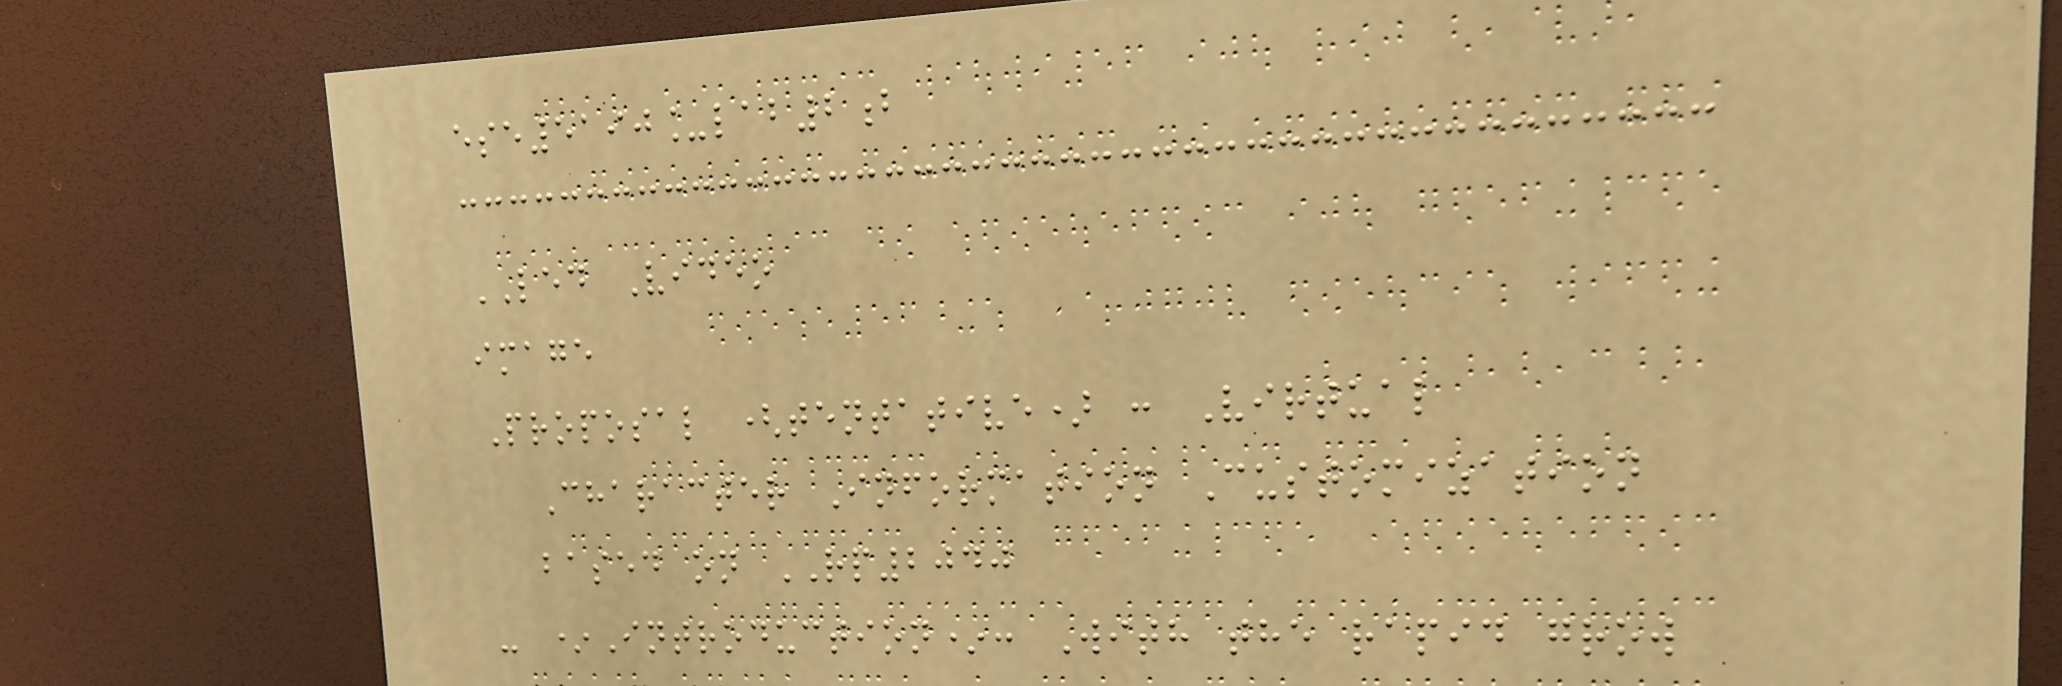ese5190_lab2b
LED Video
image
Proposal (tentative) : Virtual
Character Information Customization
based on RP2040
- *Introduction*: With the rapid grow
